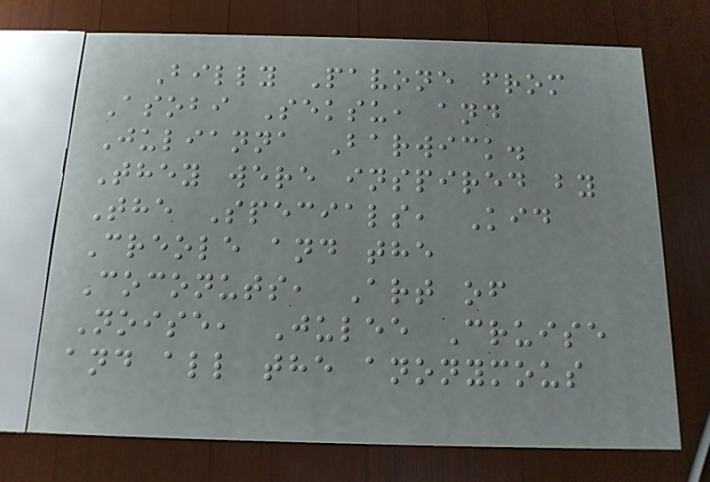Billy Pavone from
Asobi Seksu, and
Julianna Barwick.
They were inspired by
The Specials, Kid
Creole and the
Coconuts, Art of
Noise, Julee Cruise
and all the anonymous
